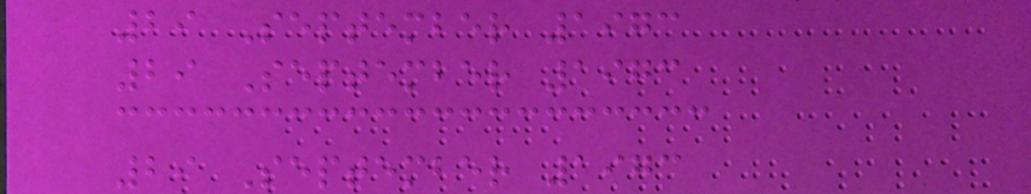29 September 1973
29 September 1973
29 September 1973
